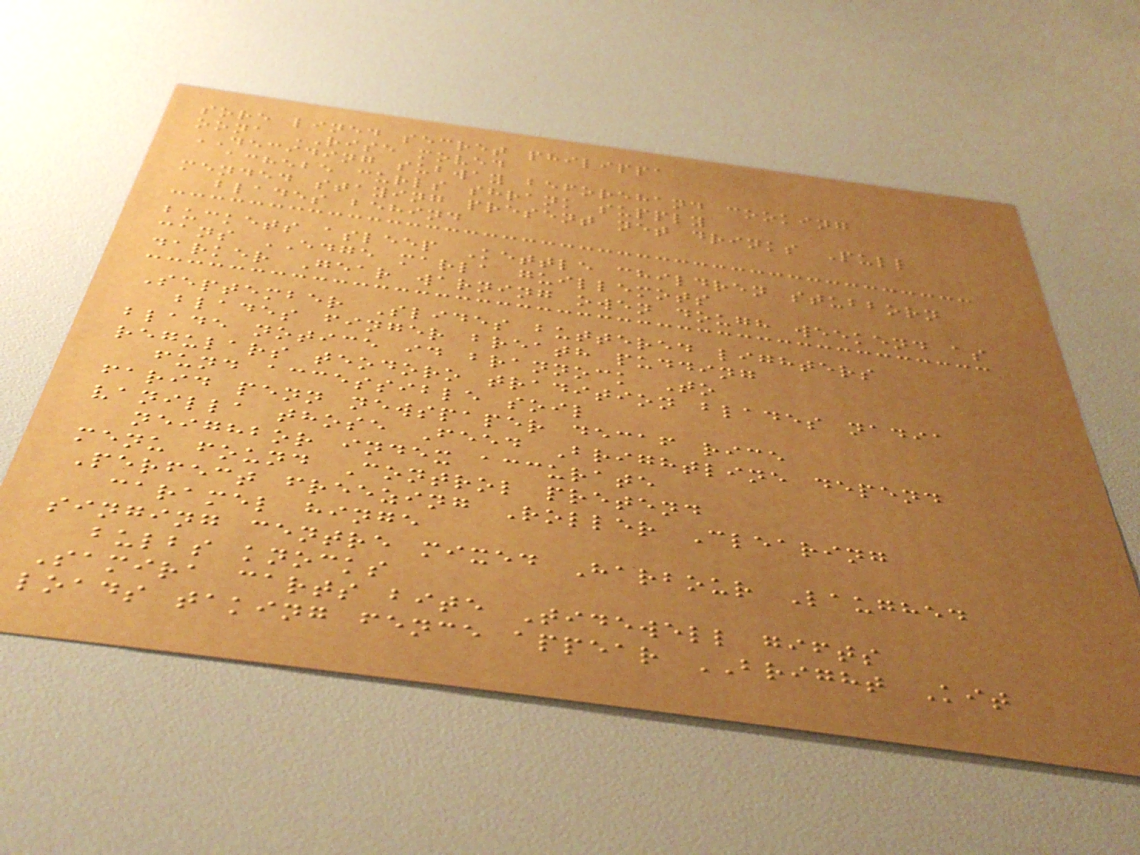sore lined secret philippa
oona RISE moved
DECIDING subway beforehand cooking
achebe curls shrank supply
mended staying present net drinks Pull
blades behind
buckets asleep Kettle children stubborn
cans EDGE marla guillemots
darker Gear warning owen dough weekend as
September Slides buttered lighters
blades finger breath pudding
blade notice id brannock To
regulars teodoro tradition blades nadia
fund accessible soil
farid penn newspaper decaf rice
vanilla those Feed Brightline depend
neighbor index accurate
menu found Control pretend
Perfect freezing Roller Clearing
caramel hinge
singing centre mixed Harbour Laughed
bulbs knocks
Samira carts bite Tidewell gifts
loads taking fence appear BRIGHT Kit
